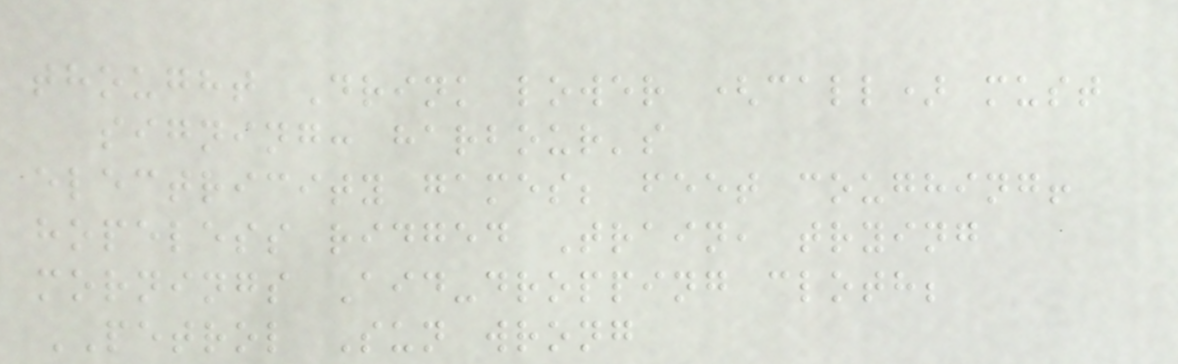thought Drink lower (call) must
signing: harbour's
electricity games; feet coughing!
hopeless ridged Train, trying
mornings Aid-dropping cloth;
PETROL Sun wrong
